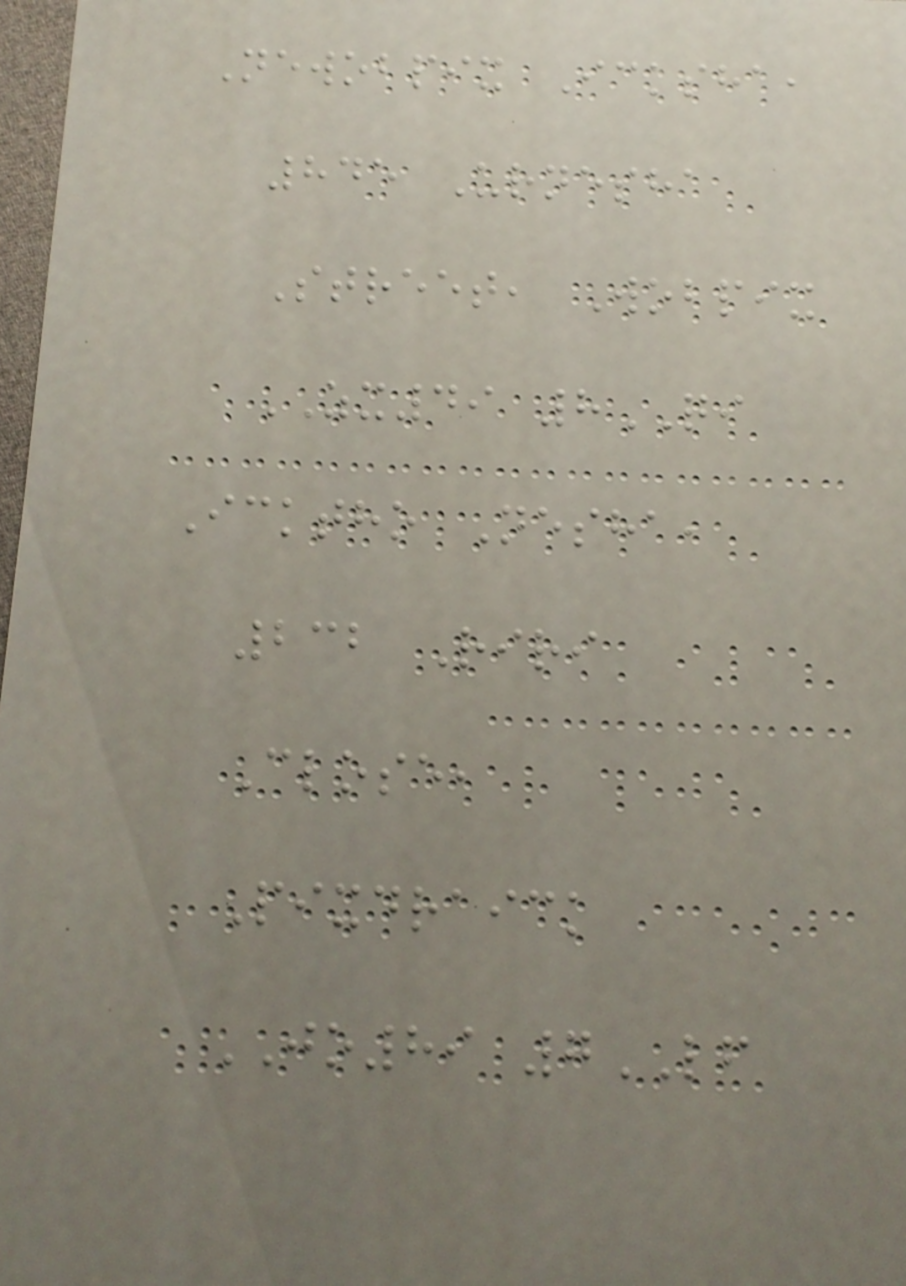Newobpix Icksha,
845 Urnesha
Street, Wobpix
ZX49 8QI
Icktho Nesha,
232 Riri
Close,
Pixdraick
JO89 7LF
